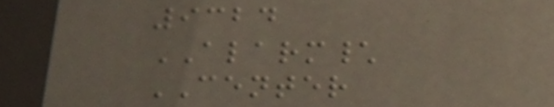9324
ALARM\
CENTER
